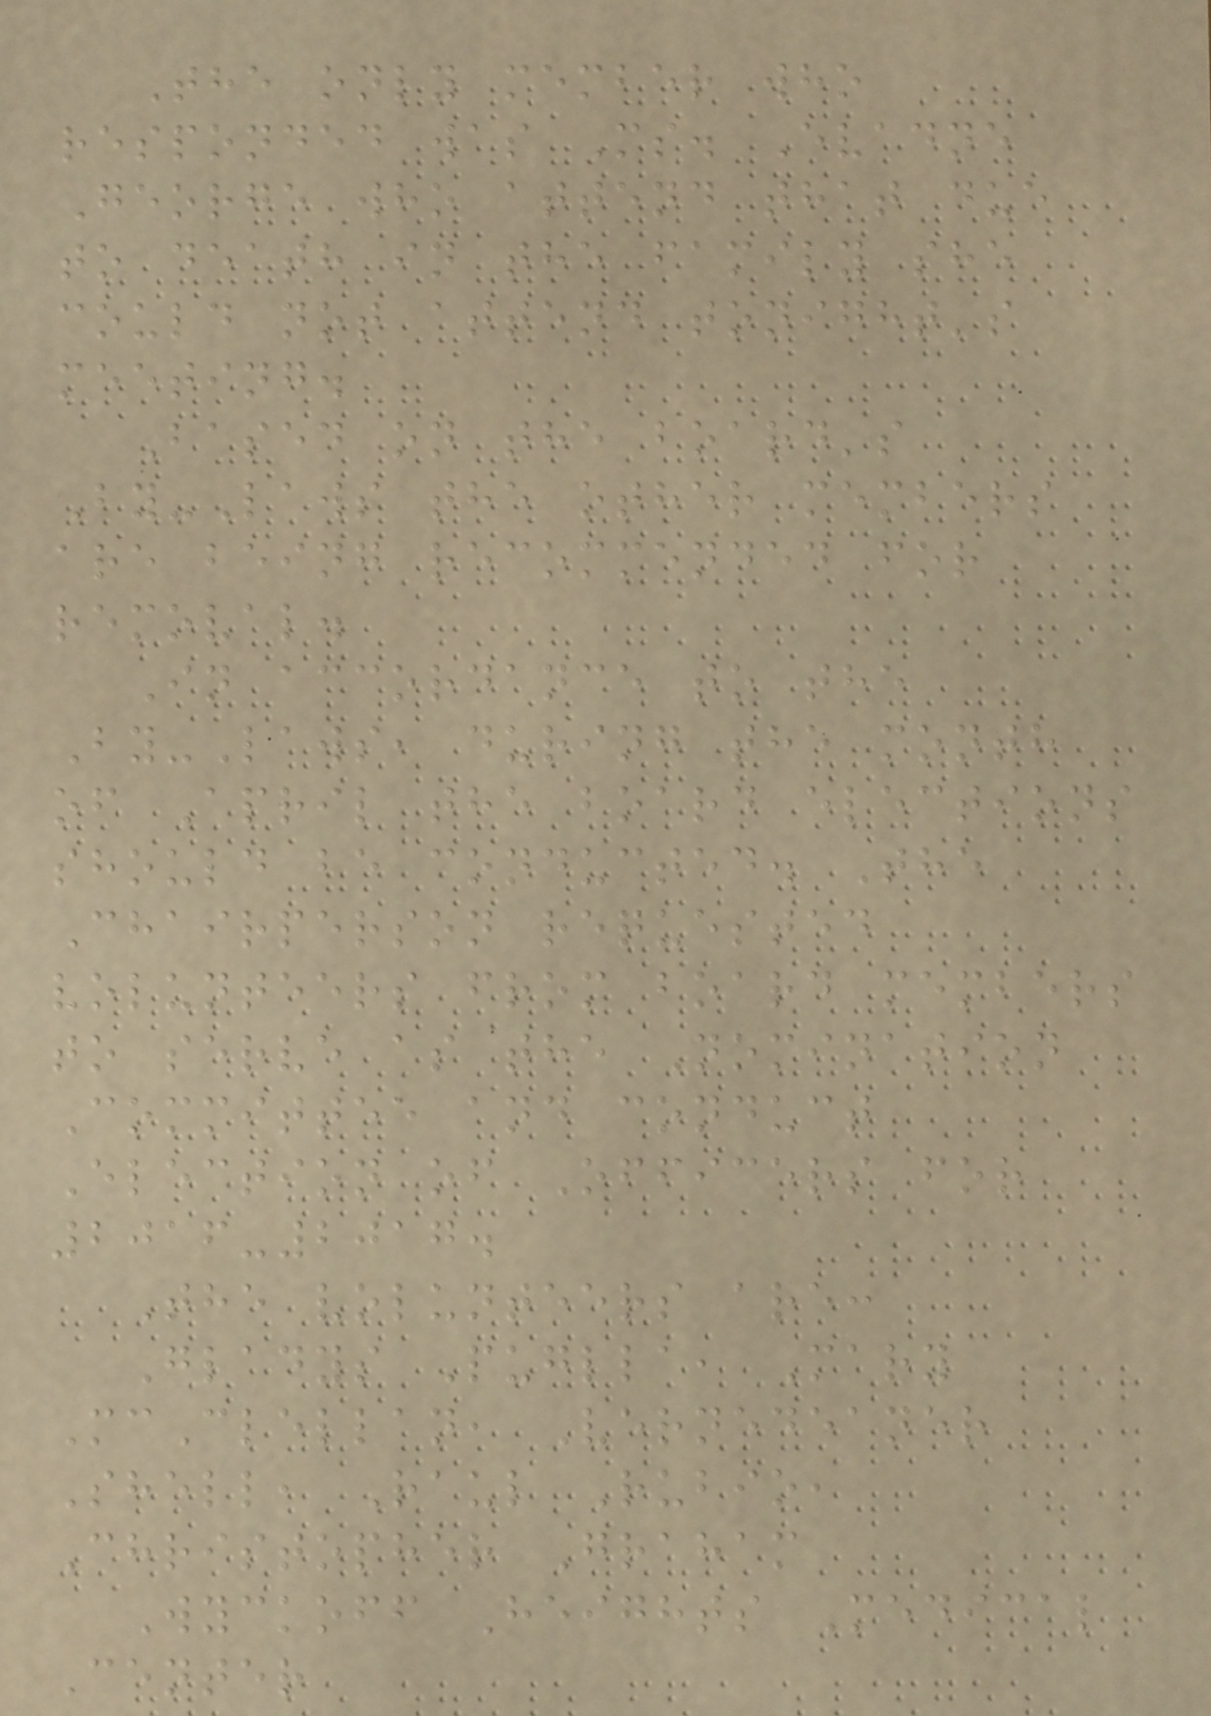The only member who
responded was Ms. Evadne
George who attend that due
to death in the family she
could not attend tonight's
meeting.
Based on the board's
By-Laws the other members
are being recommended for
removal.
In accordance to the
By-Laws, during the month
of April the board elections
should be conducted. The
Chairperson requested
volunteers from board members
to serve as the Nomination
Committee and conduct
Election of Officers for
2016-2017.
The volunteers are:
Gladys Puglla, Mary
McClellan, Vernedeaner
Shell, Raul Rubio,
Christopher Graham
Wyckoff Heights Medical
Center
